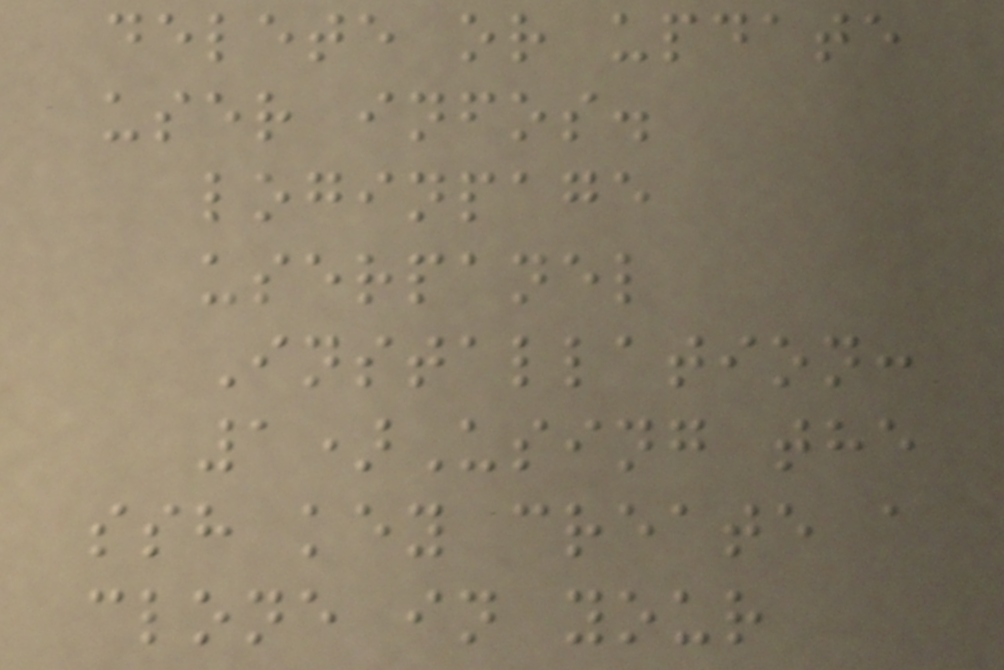delete or update
user infos.
loginpage
userpanel
Installation:
1)Using the
ssh key create a
clone in your
